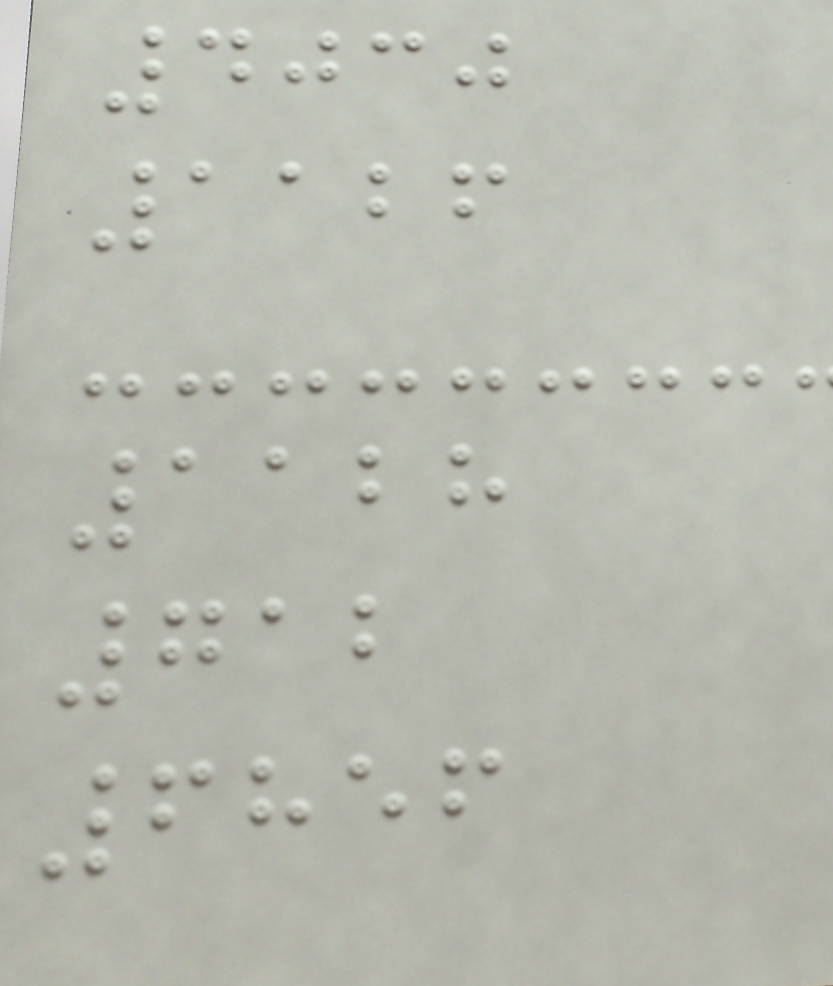4030
1126
1128
712
6856
